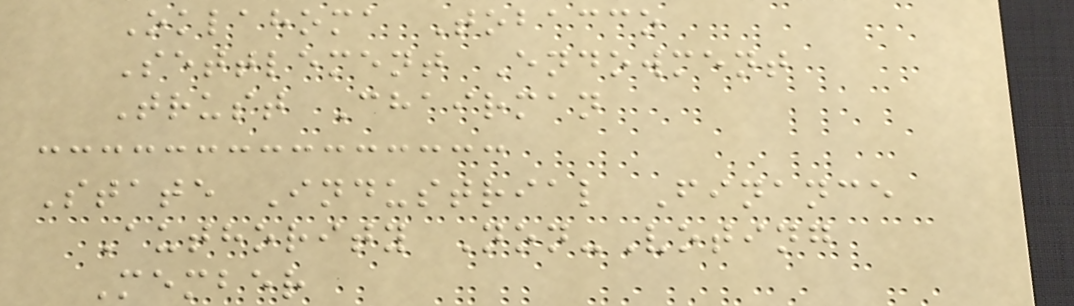Oklahoma Tobacco
Settlement Endowment
Trust Chairman
State Industrial Finance
Authority Non-Voting
Member
